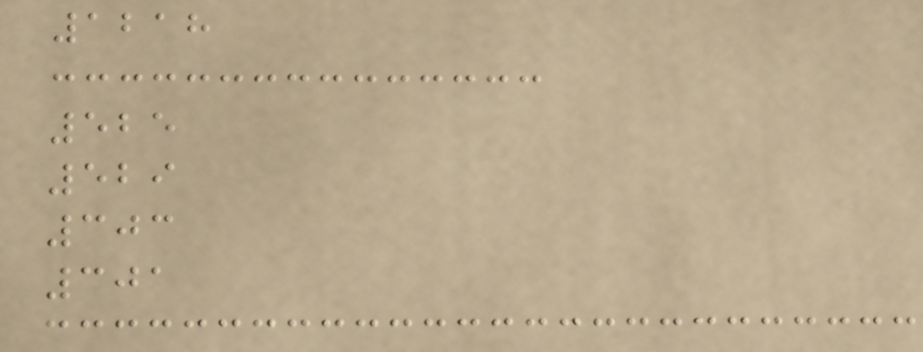1218
525
529
303
301
